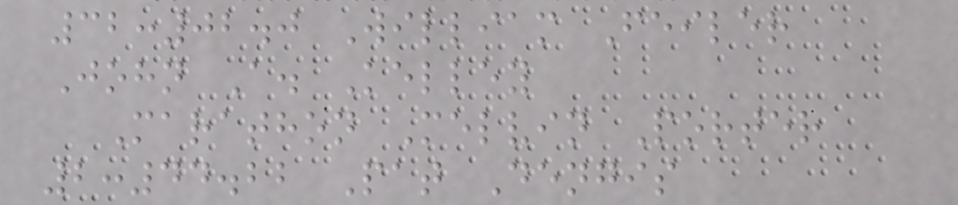32:02.0 William Feiler
John A. Kelley
Marathon Melvin Porter
2:44.22 Pat Dengis
